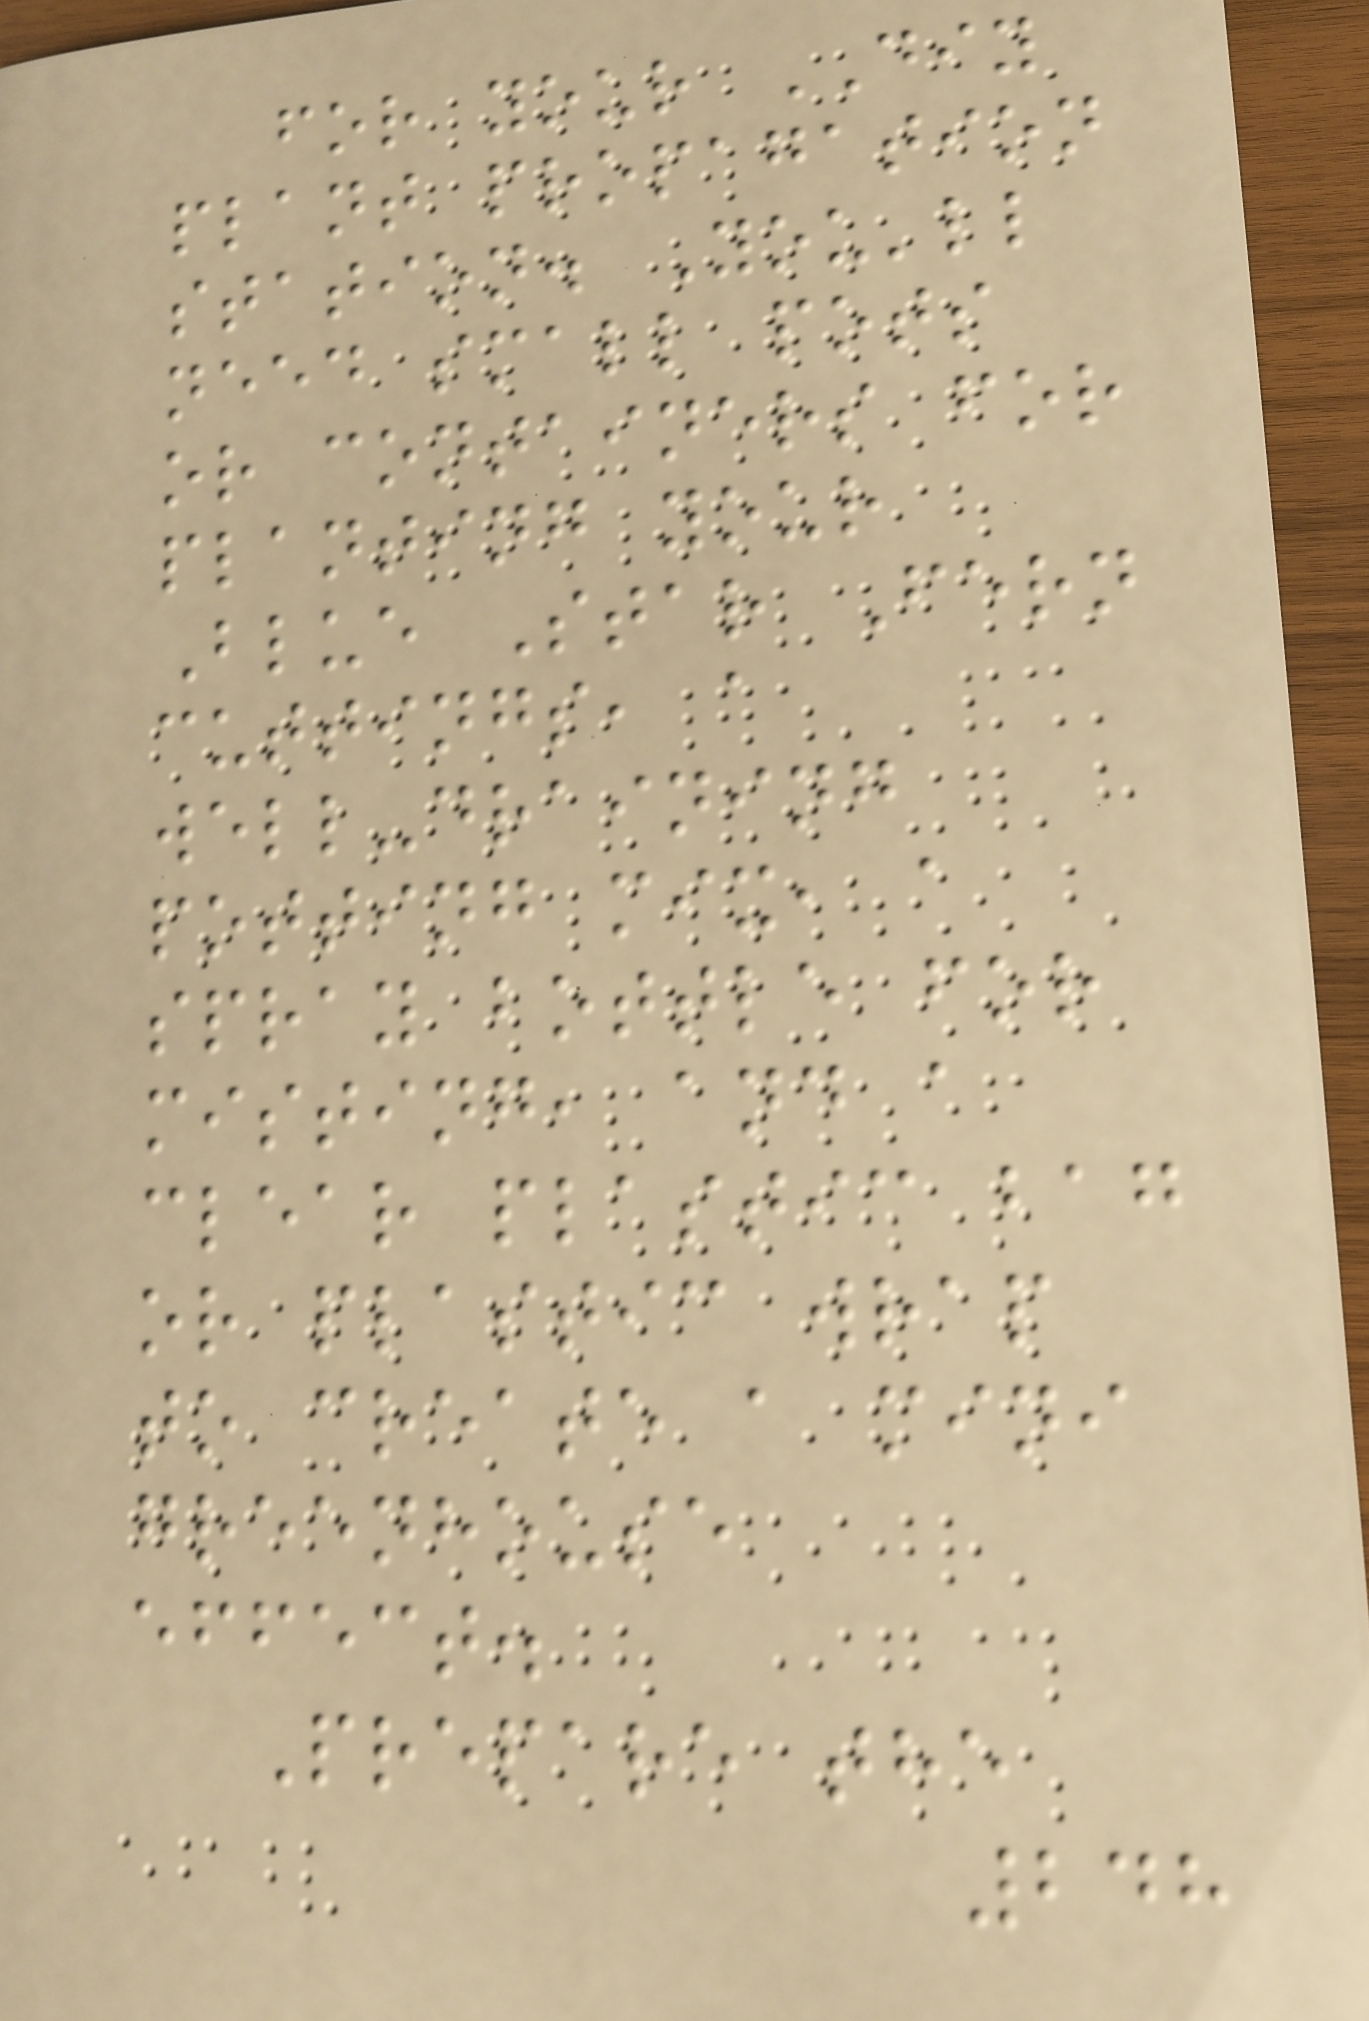for your DIY
plant propagation
station. You'll
need small pots
or containers for
planting your
Blue Star Fern
cuttings, a
well-draining
potting mix, a
spray bottle for
misting, and a
clear plastic bag
or plastic wrap
to create a mini
greenhouse
effect.
Prepare the
248
